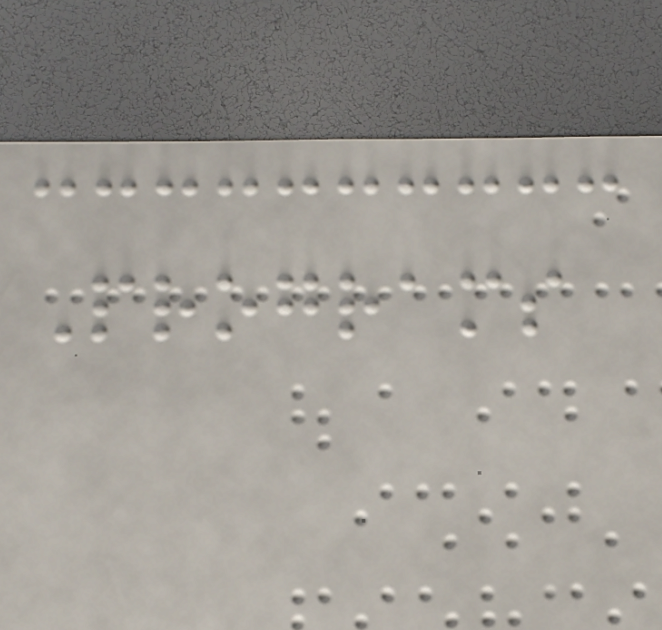Programs
